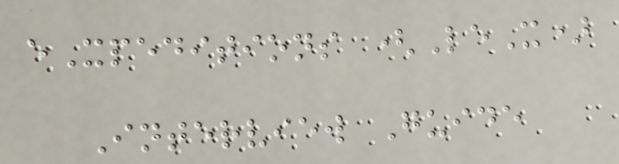eXpeditions (LeX)
Interview Guide
